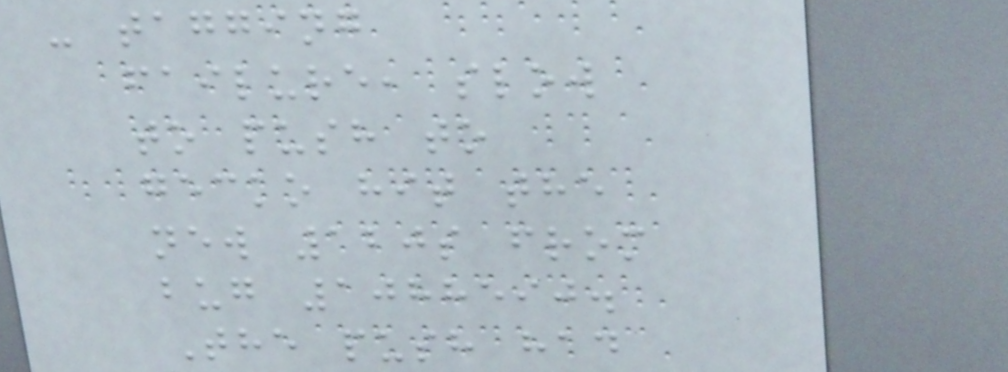- tagging
failure, slow
to push to
gecko hit the
new 120s from
bug 1088590.
The push had
